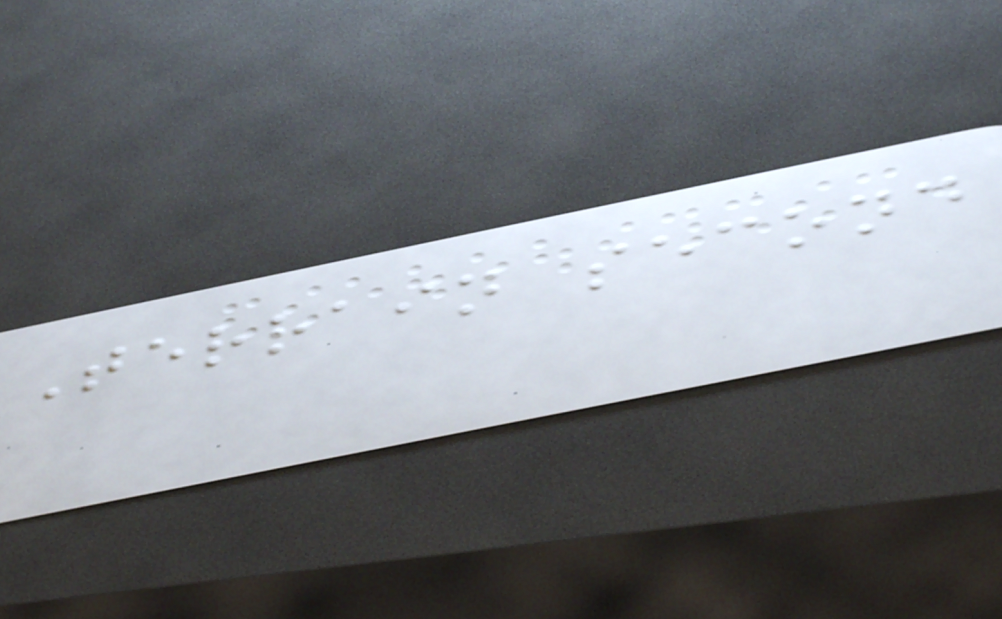Terrain second
